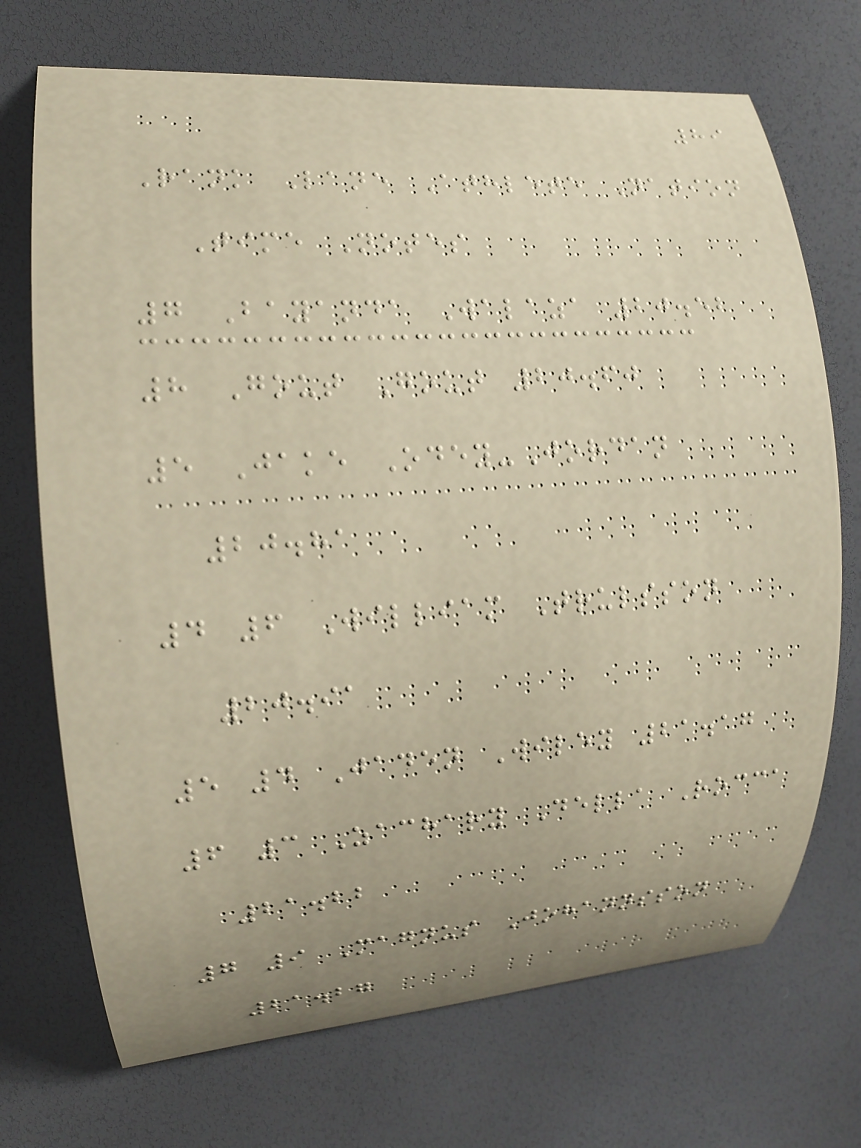89
Rank Lane Athlete Nation
Time Notes
7 Bayanda Walaza 20.52
8 Gout Gout 20.60
5 Jake Odey-Jordan
20.81
4 6 William Trulsson
20.91
5 4 Jaden Wiley 21.17
6 3 Zachary Della Rocca
21.22
7 9 Magnus Johannsson
21.27
